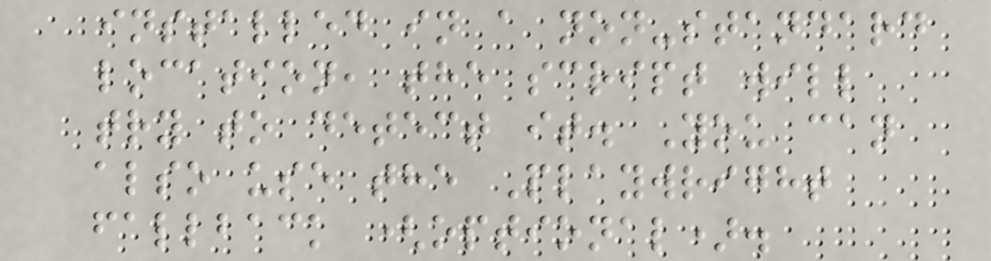installed in a non-standard
location, the script will
try to detect it. You can
also use the Playwright
fallback (optional).
